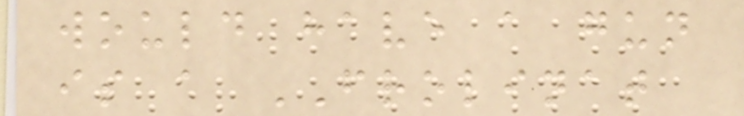would have a gun
is a FROLINAT
